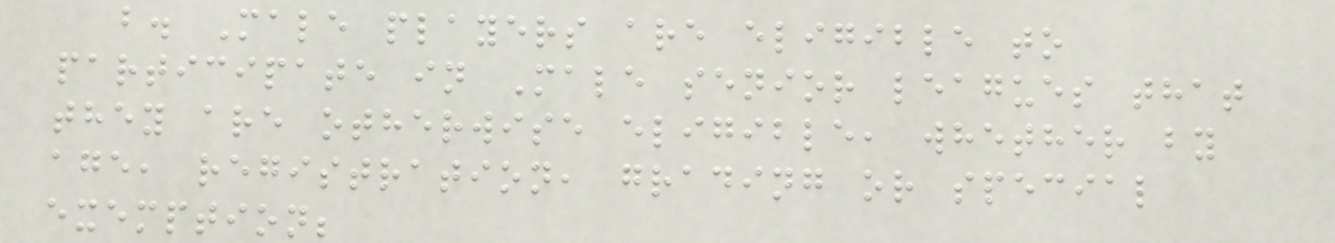b. Male players are eligible to
participate in Male senior leagues that
they are otherwise eligible, whether by
age, registration, grading or special
exemption;
